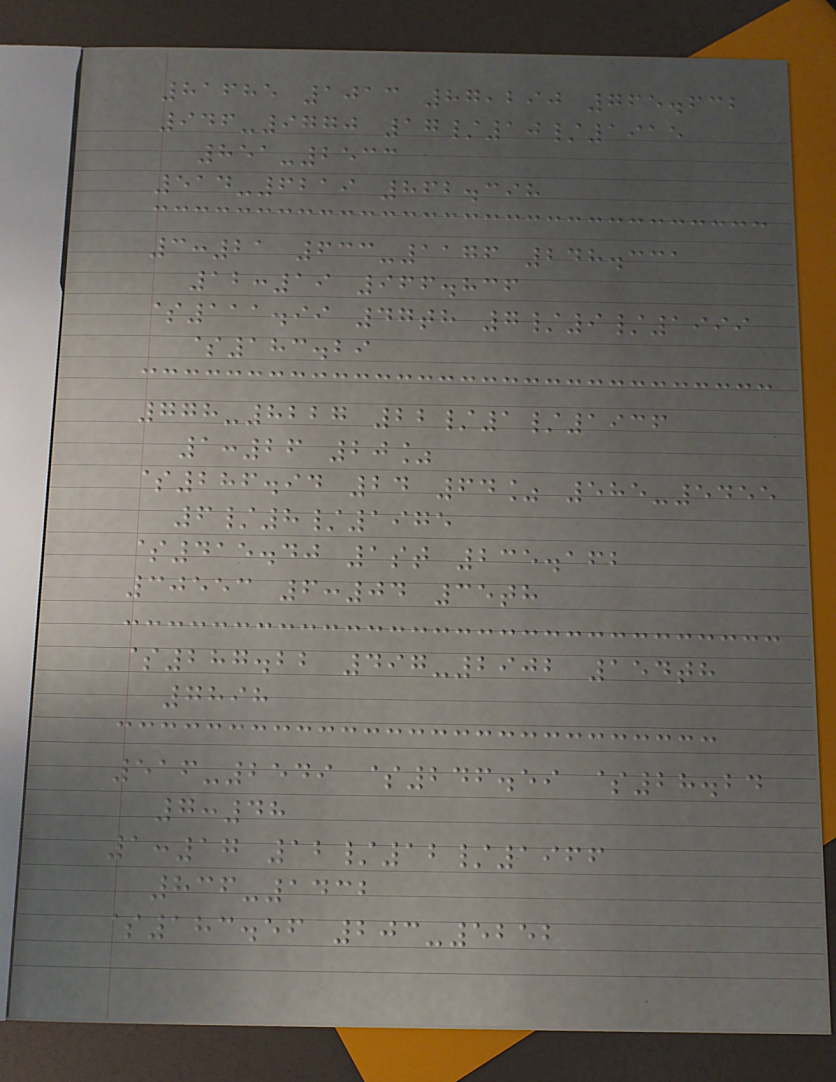81685 1013 87,290 765.632
946-9770 17/10/1915
851-2533
514-6219 862.398
3:21 633-1176 248.331
12:19 966.836
$111.99 47th 7/9/1999
$183.29
778-8227 22/1/1936
1:26 20%
$286.94 24 64% 585-5455
6/8/1975
$415.40 1st 235.162
30553 6:04 35th
$287.22 497-2902 154th
7898
516-2549 $246.59 $28.24
7:48
1:17 12/12/1966
836-1432
$183.56 203-5252
